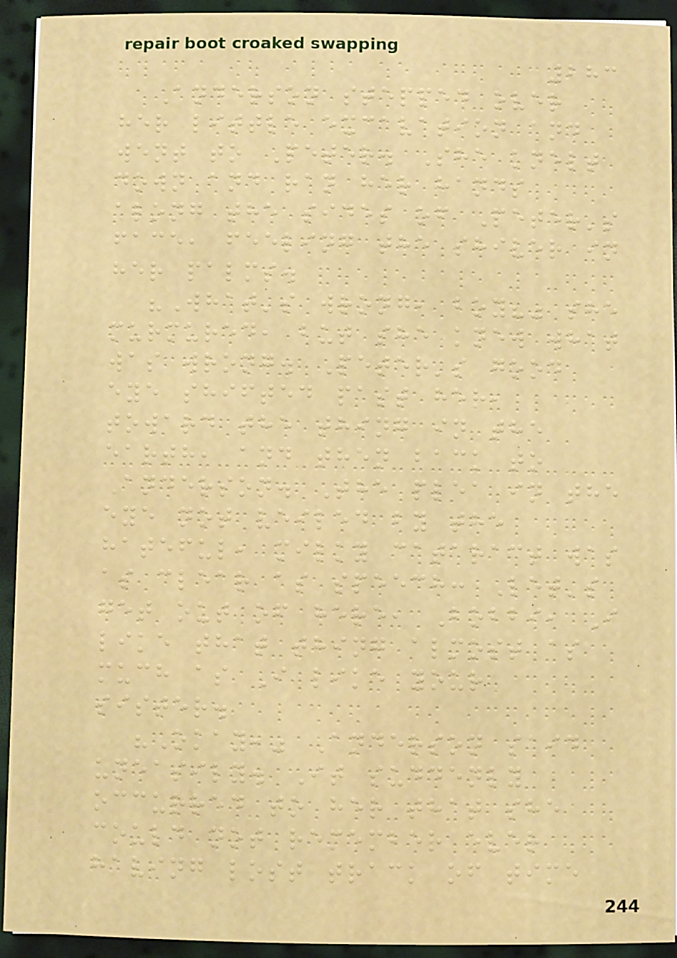283
Anderson stepped over
her little excavation and
went to Peter. She knelt
down and ran her hands
along the sides of Peter's
face, feeling the shiver in
her palms.
"What's wrong, boy?" she
murmured, but she knew what
was wrong. Peter's good
eye shifted past her,
toward the thing in the
earth, and then back to
Anderson. The plea in the
eye not veiled by the
hateful, milky cataract was
as clear as speech: Let's
get out of here, Bobbi, I
like that thing almost as
much as I like your
sister.
"Okay," Anderson said
uneasily. It suddenly
occurred to her that she
could not remember ever
having lost track of time
